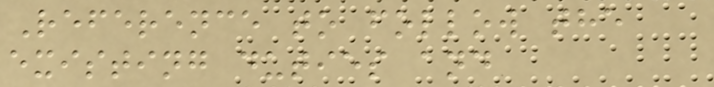Reference to follow the
existing duties and
